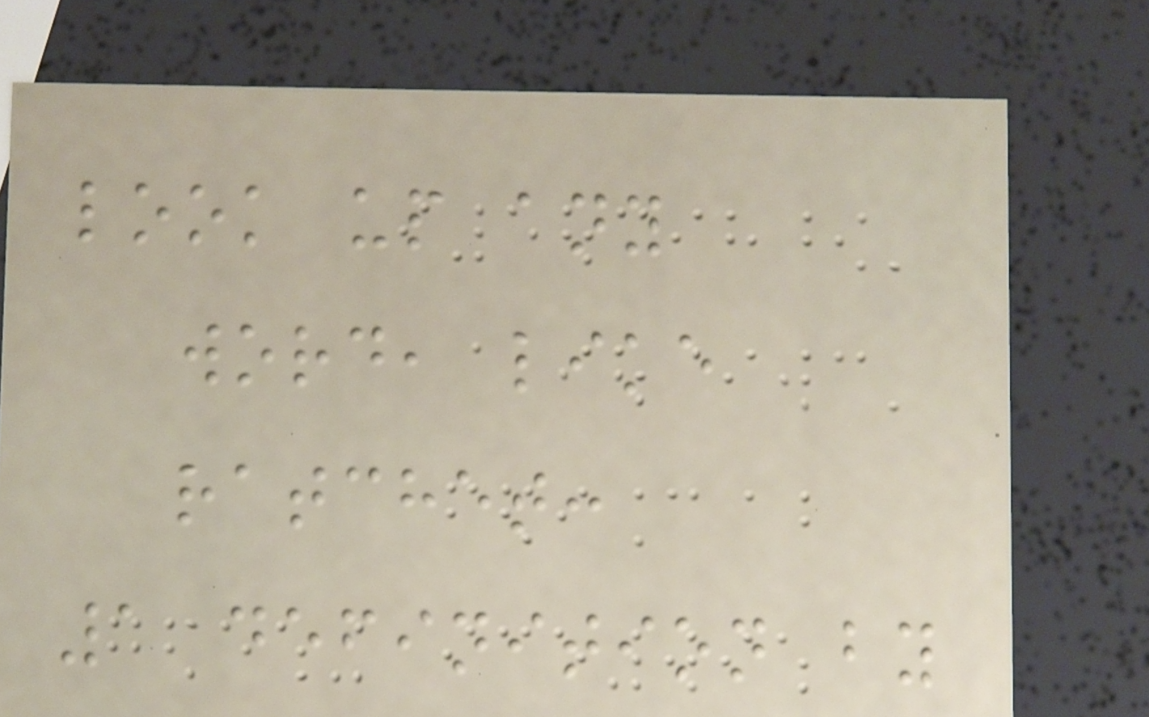look up any
word, like
ratchet:
1 definition by
